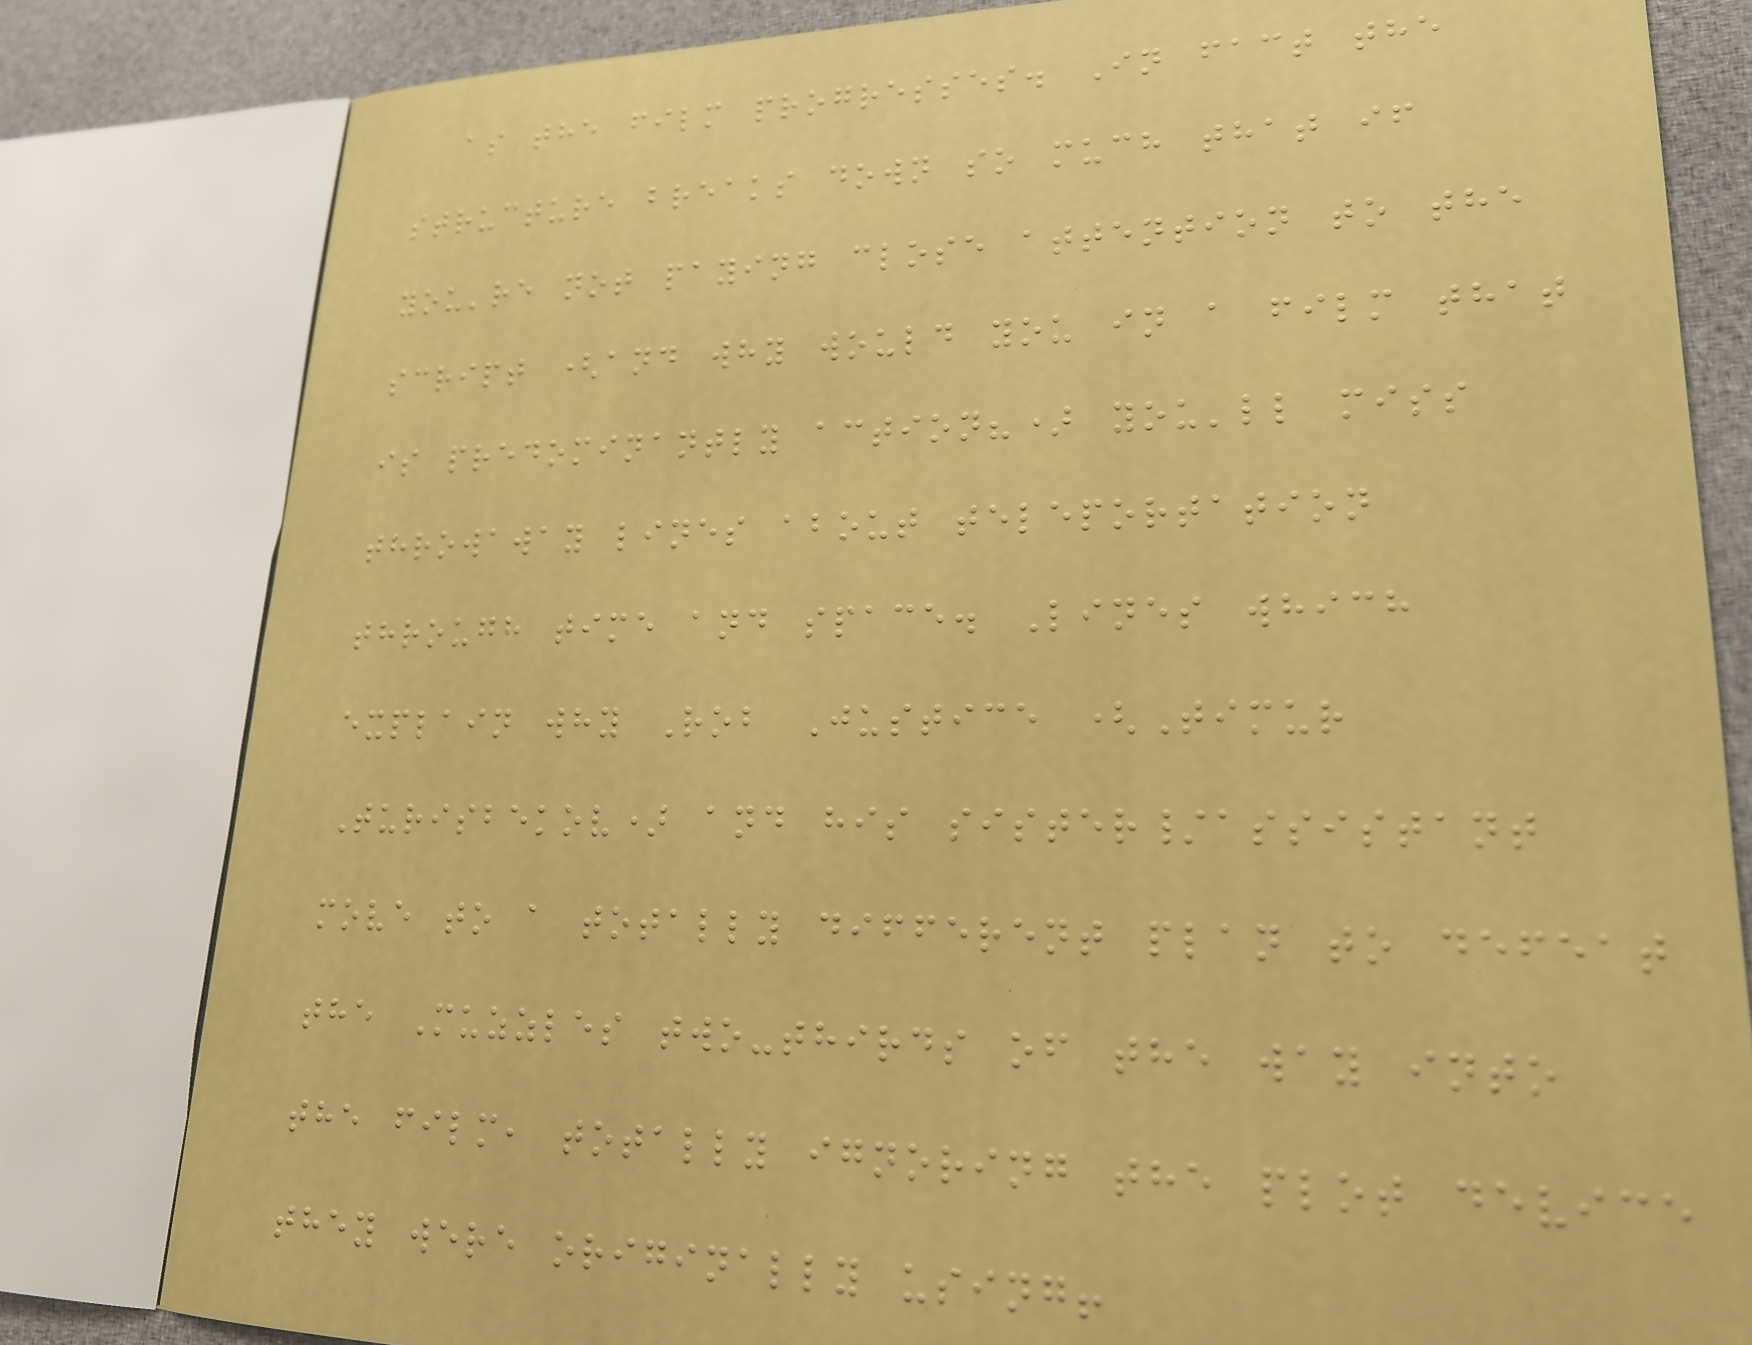as the film progresses. In fact the
structure breaks down so much that if
you're not paying close attention to the
script (and why would you in a film that
is predominantly action?) you'll miss
throwaway lines about teleportation
through time and space. Lines which
explain why Rob Justice (Timur
Turisbekov) and his sister/assistant
move to a totally different plan to defeat
the Muzzles two-thirds of the way into
the film, totally ignoring the plot device
they were originally using!
